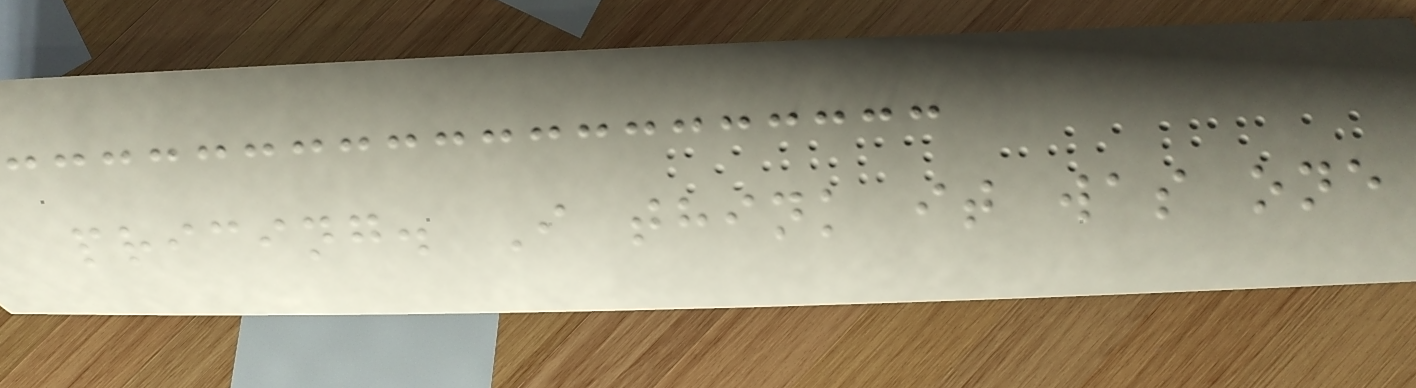pricing. I think it was one
